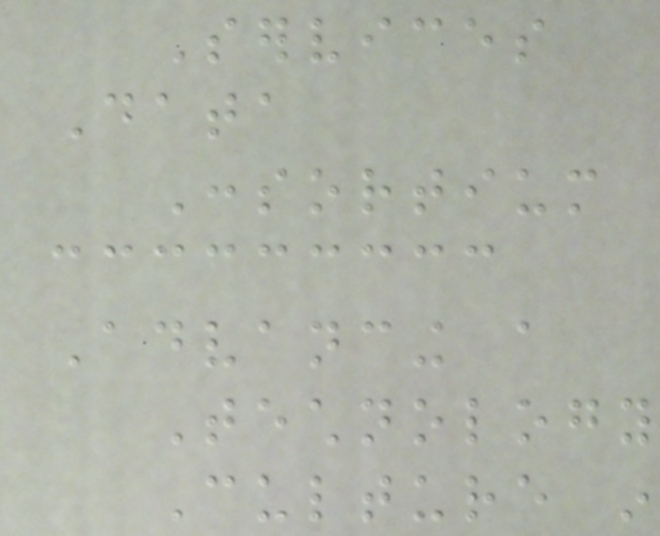Services
Data
Consortium
Advancing a
Technology
Culture in
